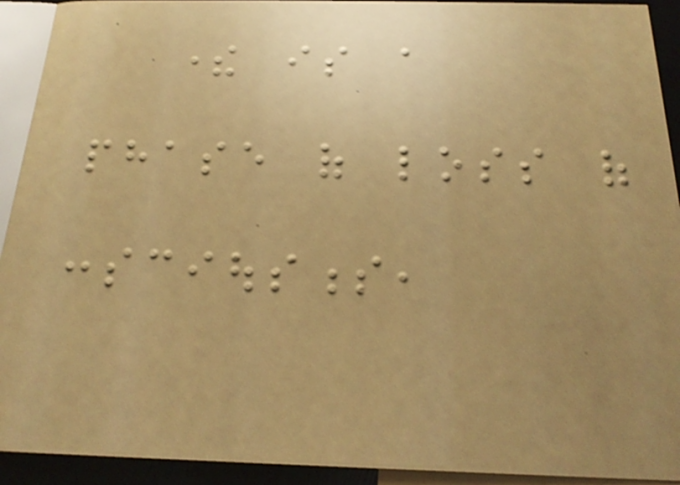there is a
phase of loss of
consciousness,
